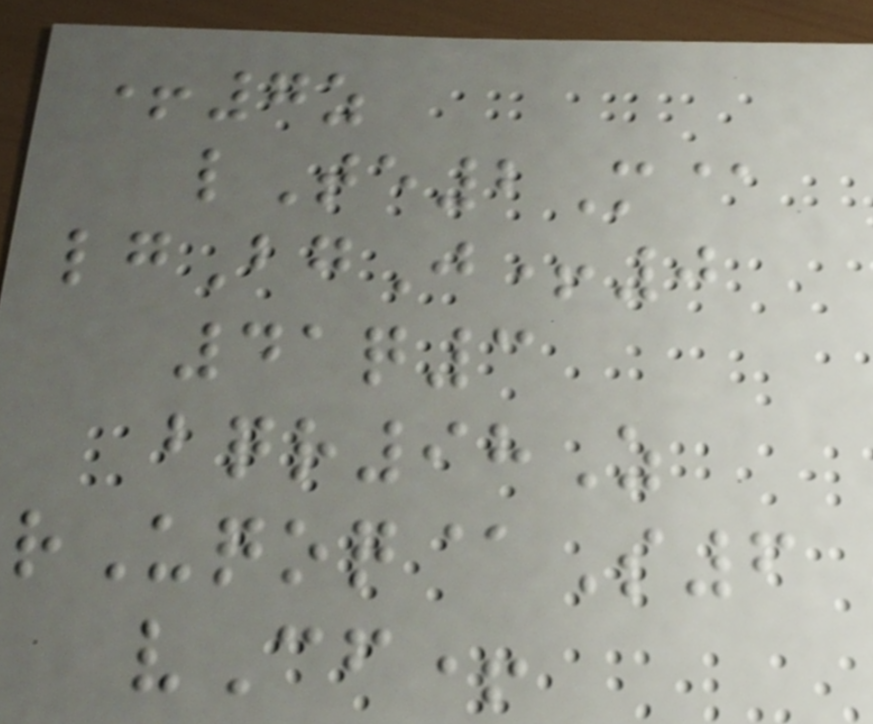+7z
lTe2M@
lgBgJ+0
41q3
bqr98Z
rUqoq@S6
vCf+
